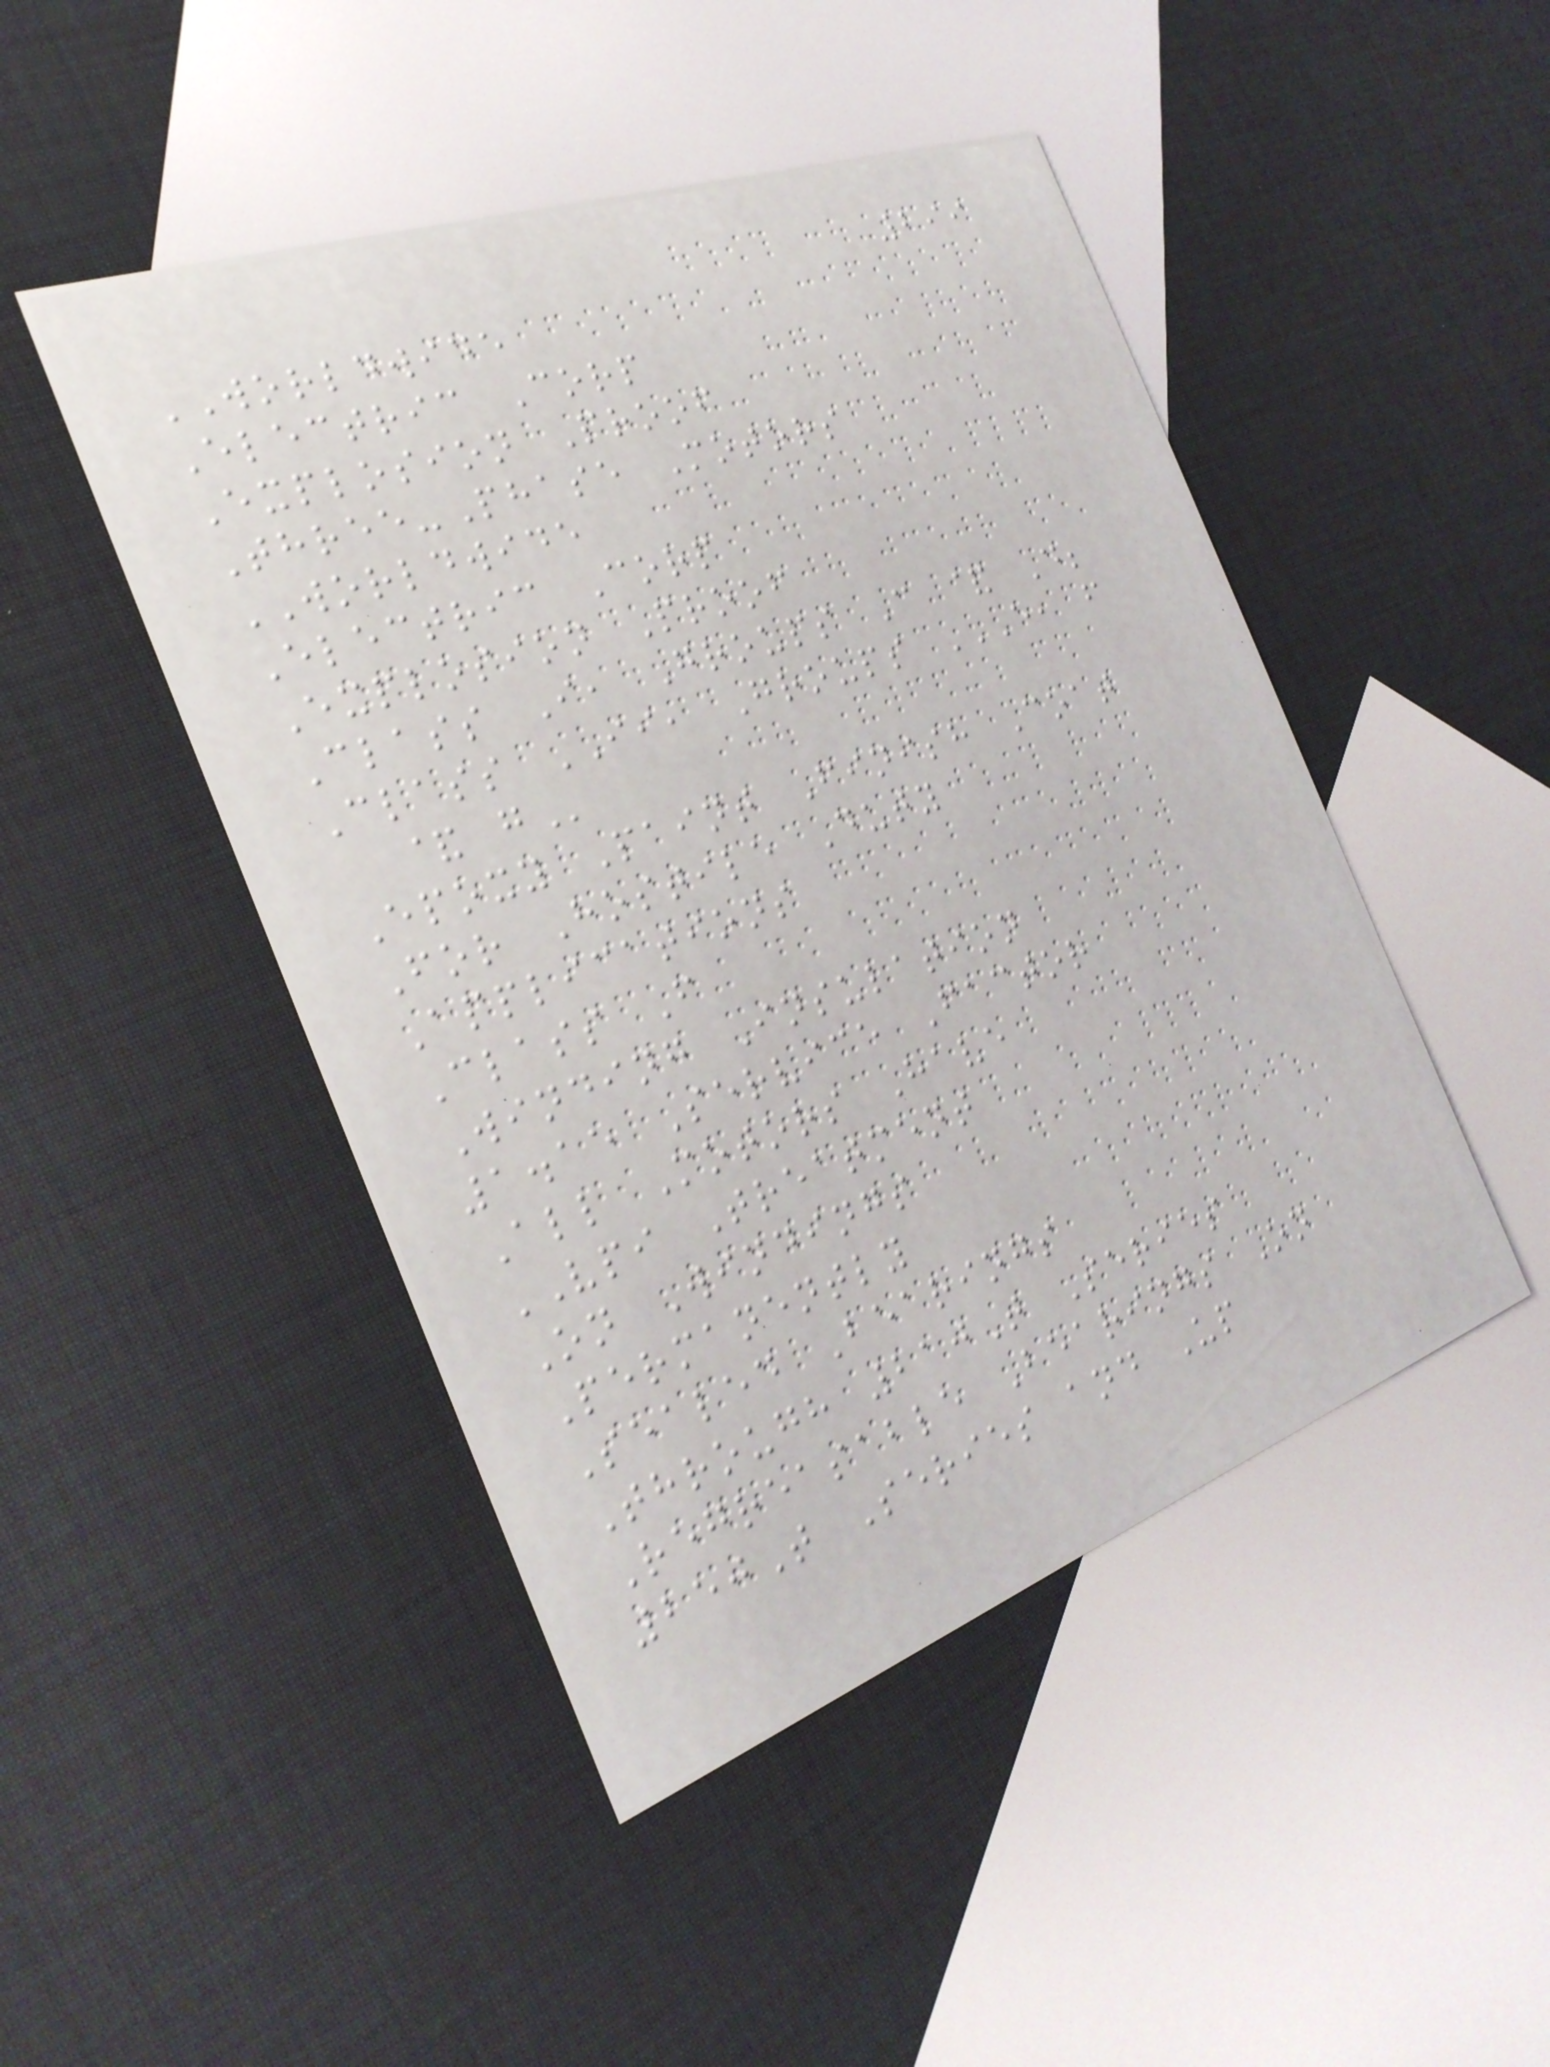299
WORLDWIDE
Electric Corp
Explosion Proof
Three-Phase Motors
WORLDWIDE
Electric Corp
Explosion Proof
Class I, Groups C & D;
Class II, Groups E, F
& G
Epoxy Paint Finish Coat
For Hostile Duty
Applications
Class F
Winding Insulation
1.15 Service Factor
All Motors Have
VPI Treatment
On Windings
Permanently
Sealed Bearings
Through 210T Series
Regreasable Bearings On
250T Series and Up
